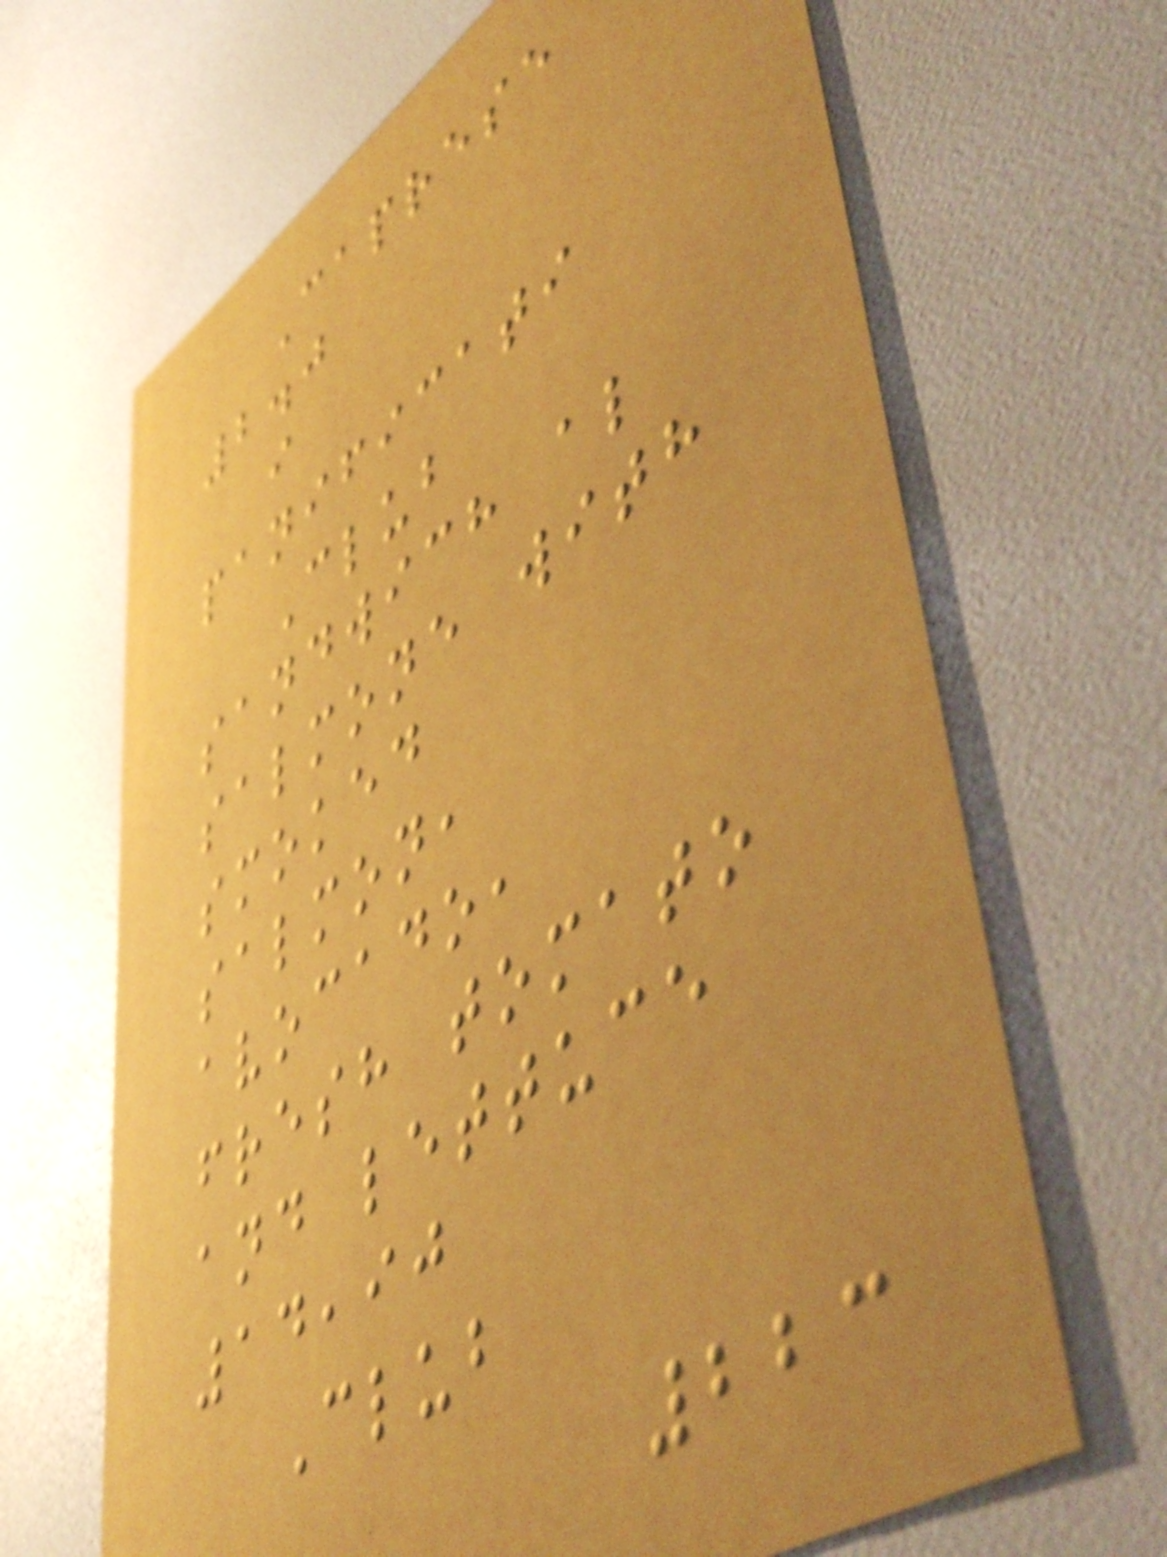Caprese
2.0
i
panificati
Club
sandwich al
salmone with
smoked
salmon,
avocado,
fresh tomato
and lettuce
14,90
Club
223
